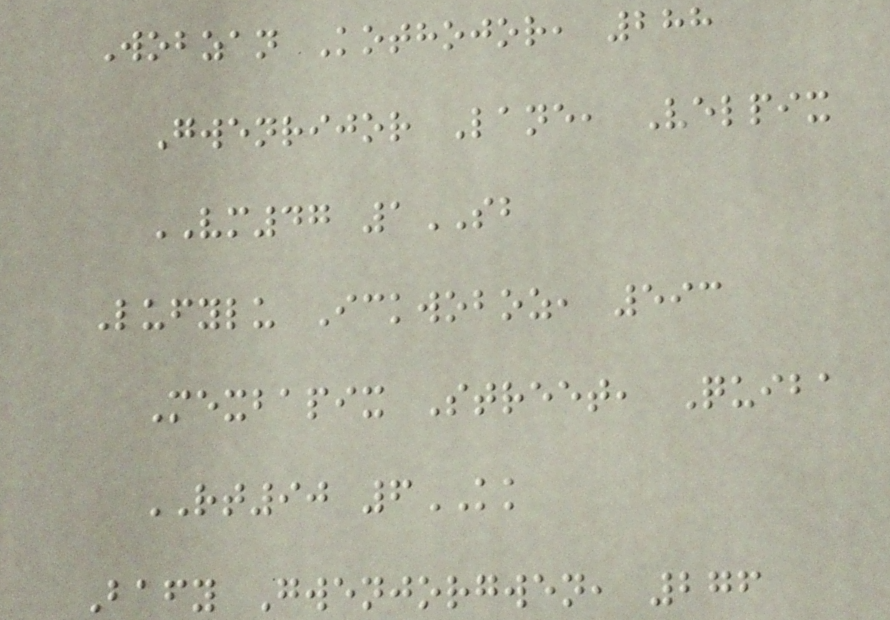Wobzan Kothojor, 288
Gwenrijor Lane, Velpix
VM47 1SB
Lufylu Ickwoboz, 593
Mexbapix Street, Quiba
RT90 6KK
Bafy Gwenjorgwen, 276
